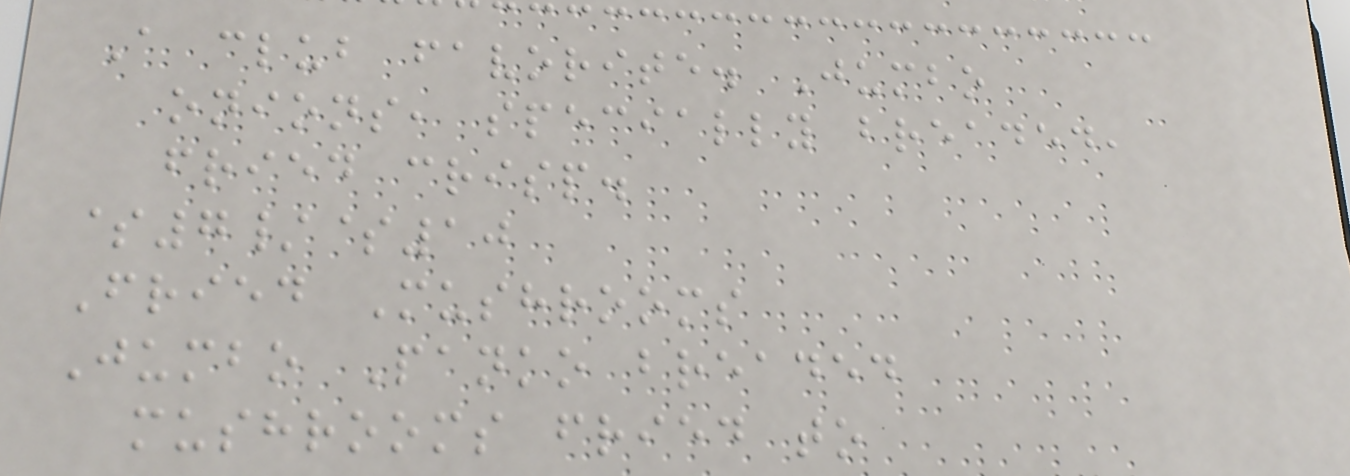A club favorite. Jumbo
onions, specially breaded,
fried crisp.
$7/$10
Fried Mushrooms
Jumbo Panko breaded
mushrooms fried to
